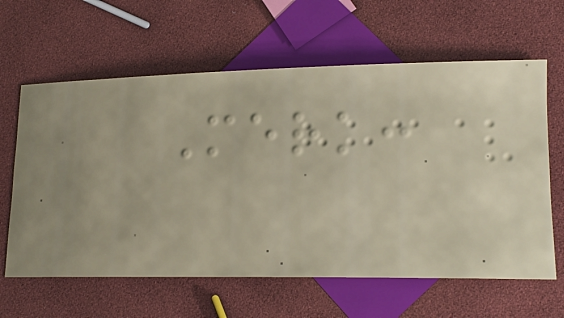Merk:
